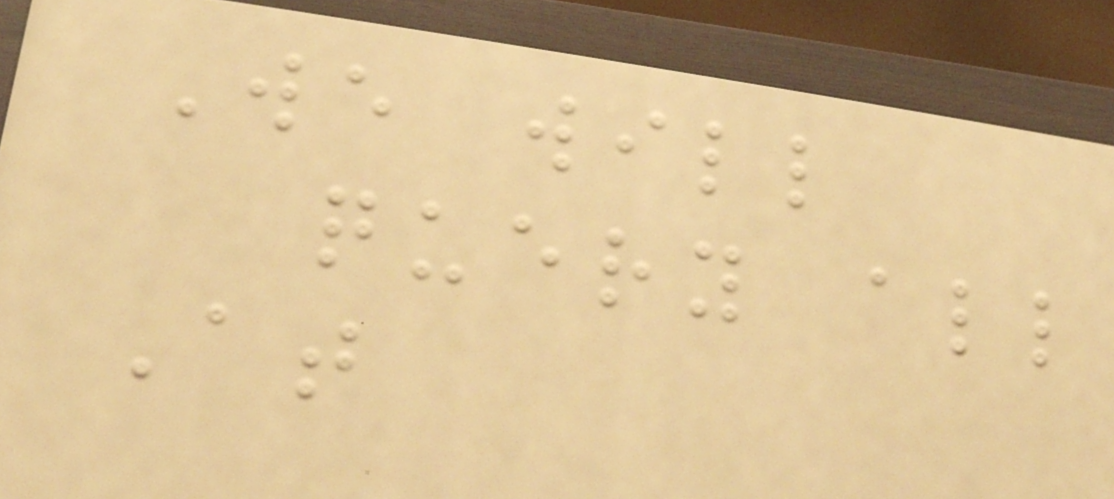We will
query all
At
